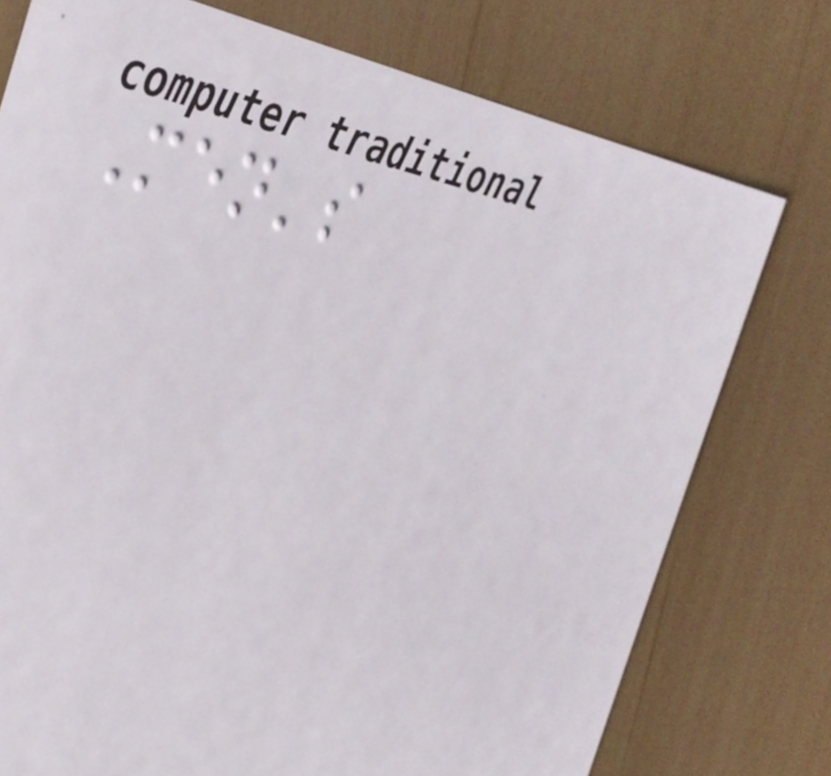Men's
